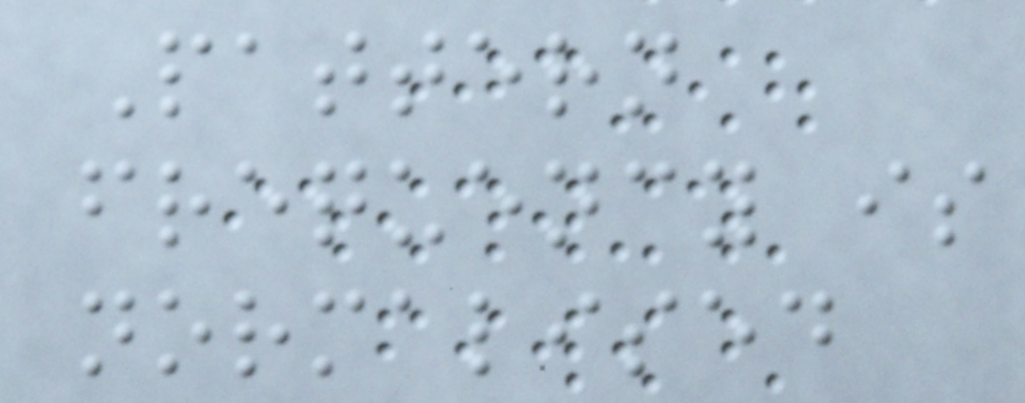Pattern
frequency is
normalised
